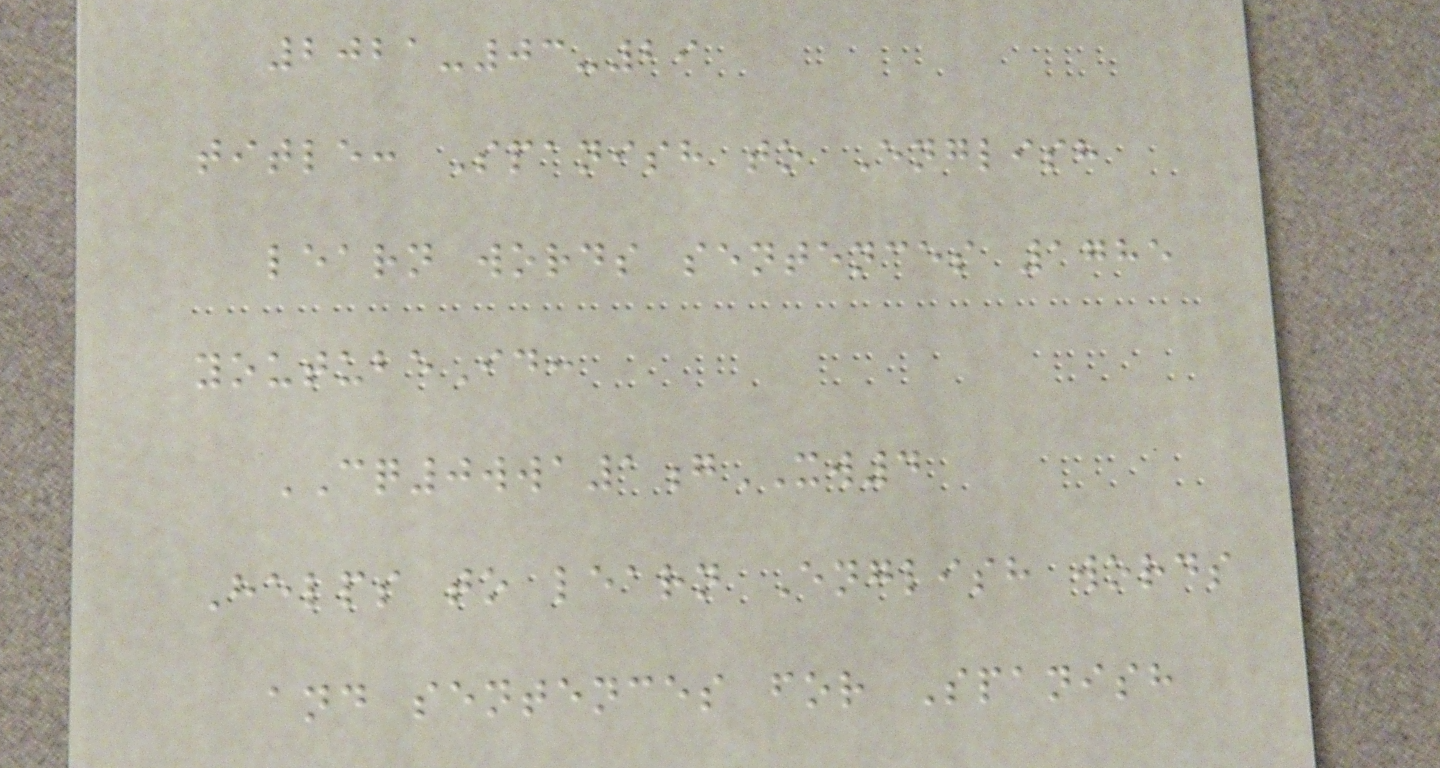2021-03-29
title: Spanish to English
learn words sentences 1785
youtubeId:
CQ0wwa1gXW4
Helps to learn English words
and sentences for Spanish
